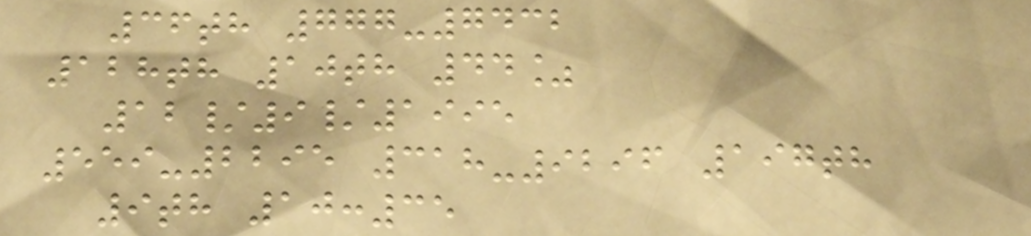36th 777-7432
128th 10th 44%
12/9/1995
559-2295 318-9296 197th
9th 10:35
